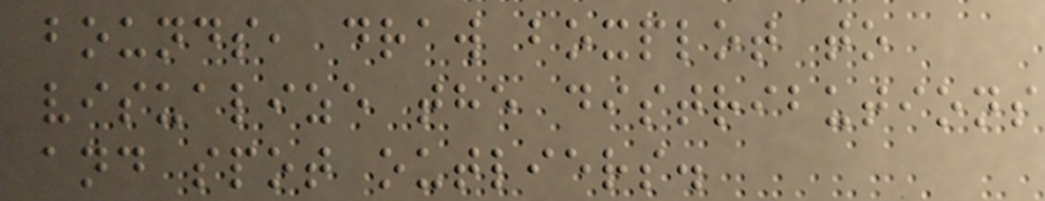bounds, draw boxplot to
visualize the distributions
and spot outliers.
